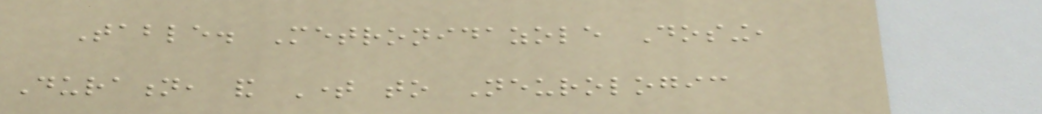Table. Metronidazole Dosing,
Duration, and Time to Neurologic
